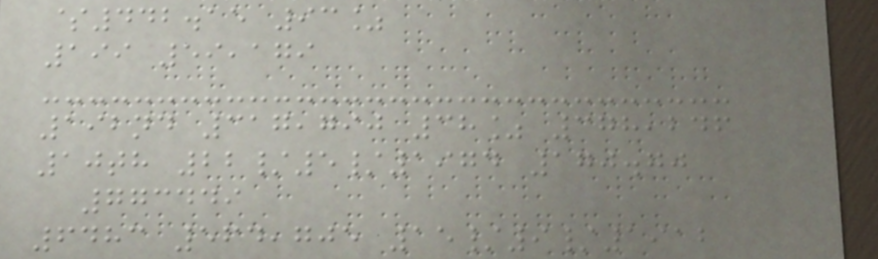$442.15 93%
199 59,179
192nd 317,790 38% 378,246
10th 22/5/1974 170.70
773449
6483 564,705 15/9/1912
